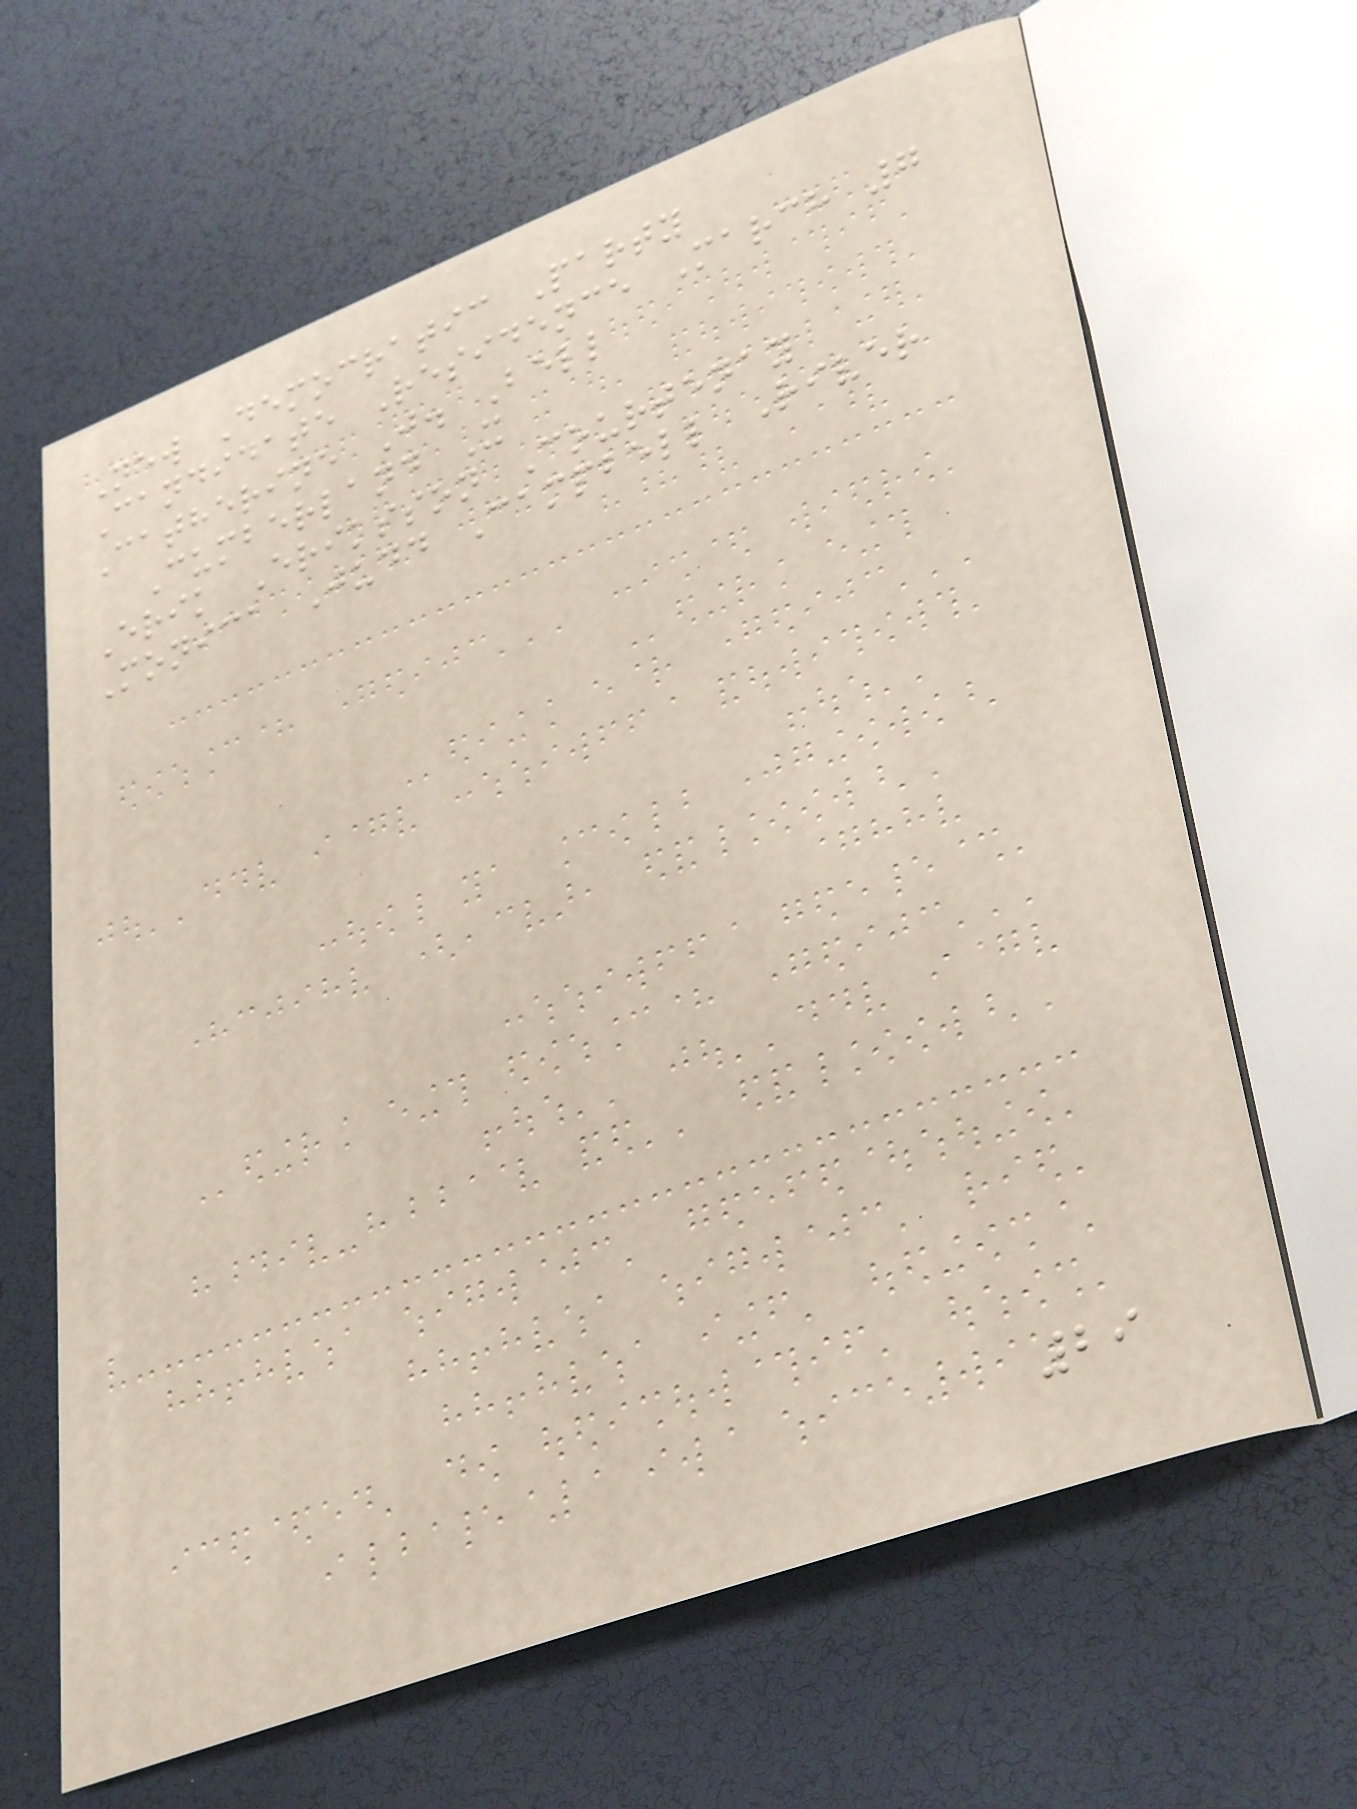New Democratic Party
Candidate Residence March 7
Catherine J. Bell
Cumberland X
Erik Eriksson Courtenay
Monica Judd Campbell River
29
